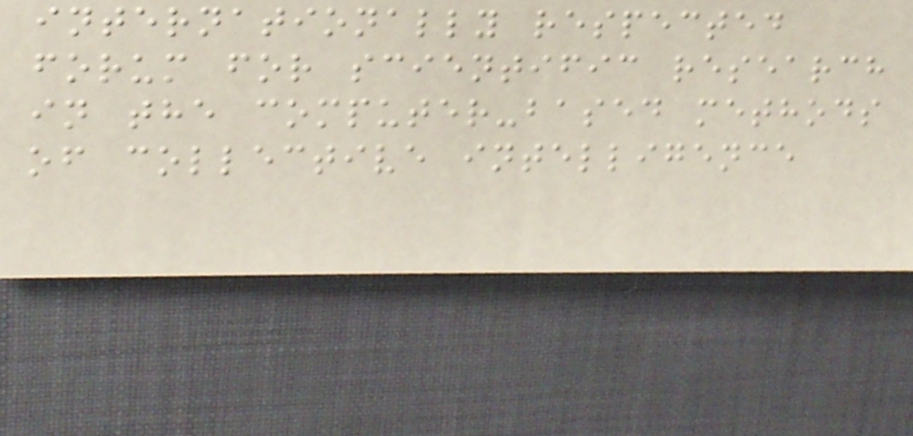internationally respected
forum for scientific research
in the computer-based methods
of collective intelligence
